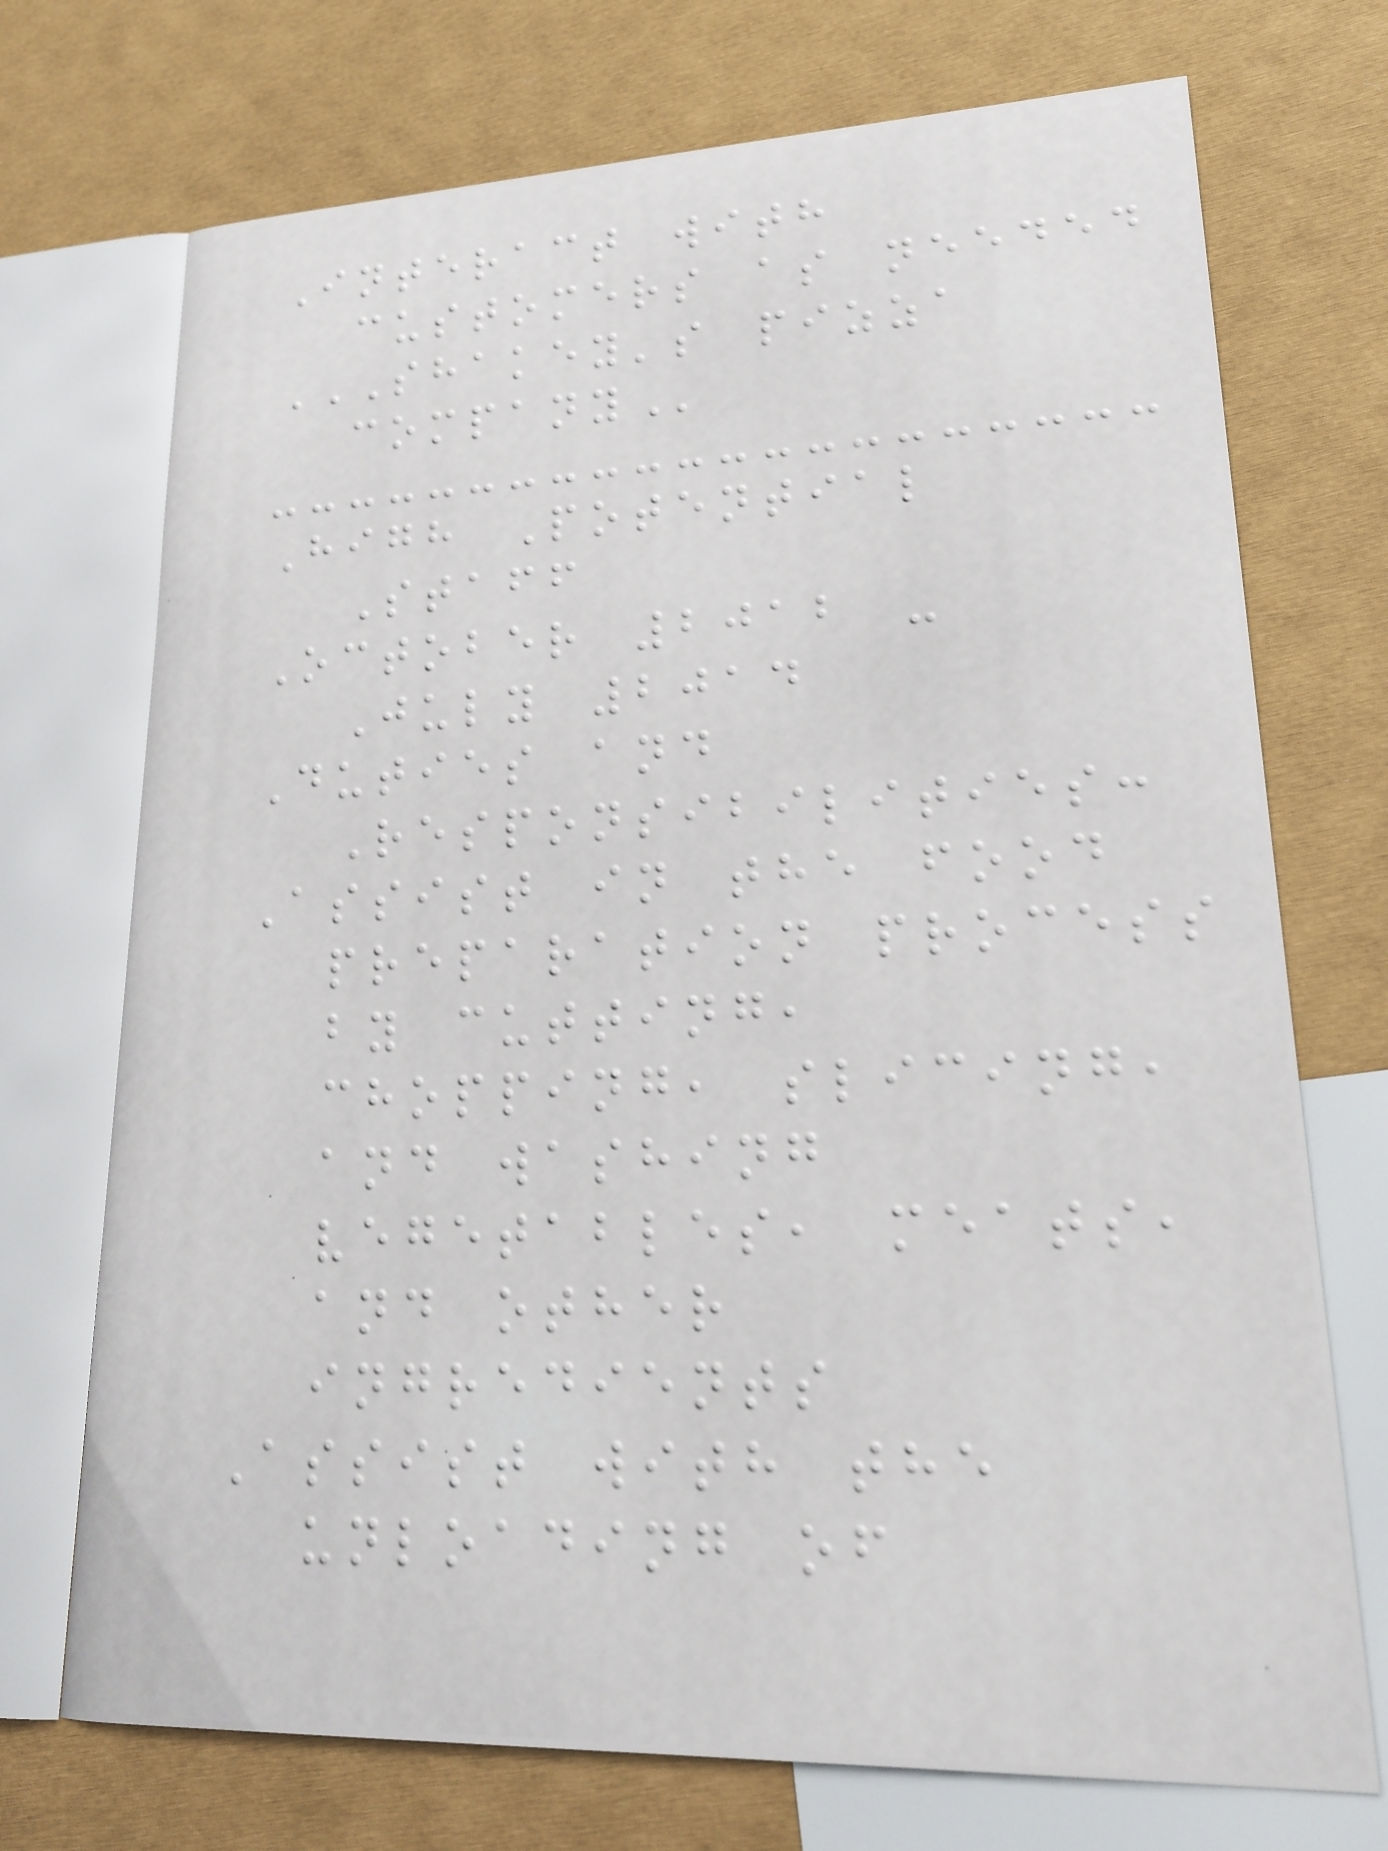Interact with
customers as needed
SHAKEY'S PIZZA
COMPANY
High Potential
Staff
October 2012 -
July 2014
Duties and
Responsibilities:
Assist in the food
preparation process
by cutting,
chopping, slicing,
and washing
vegetables, meats,
and other
ingredients
Assist with the
unloading of
